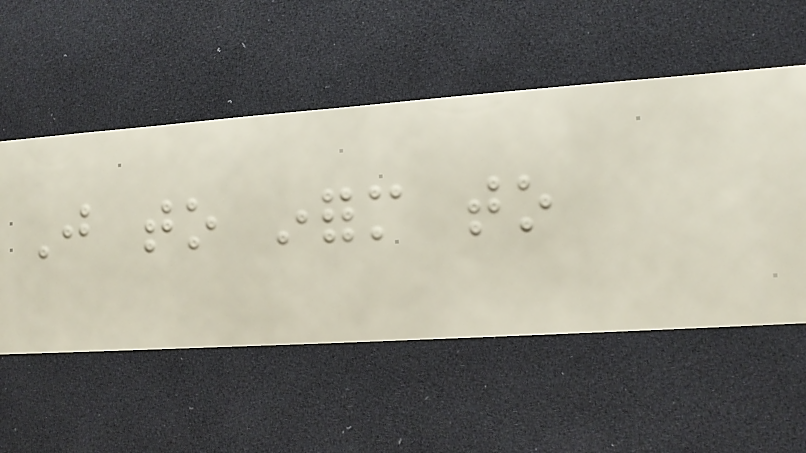Just to inform to
